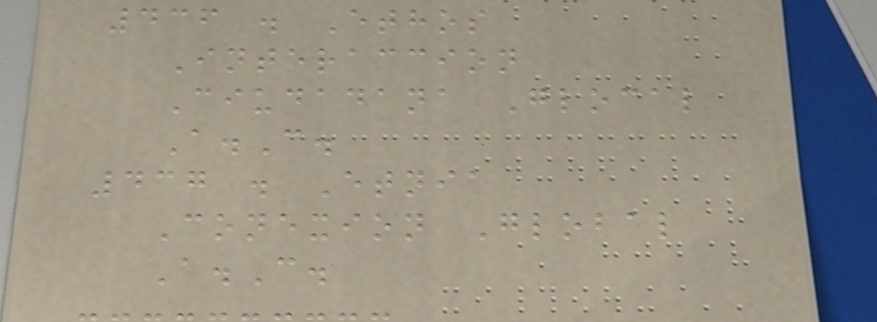436 . Ethos
Interaccion
Ciudadana Glocal
A.C.
437 . Etnia
Conexion Global
A.C.
